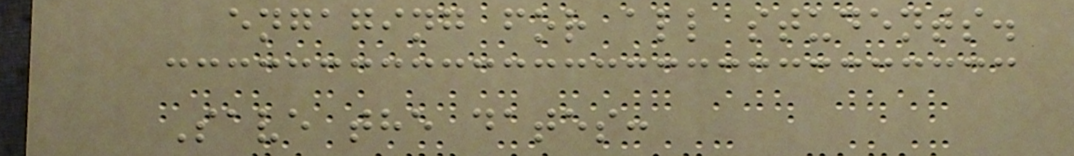engaging for all students.
Save the dates:
